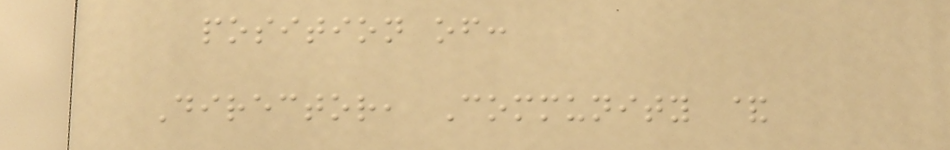position of:
Director, Community &
